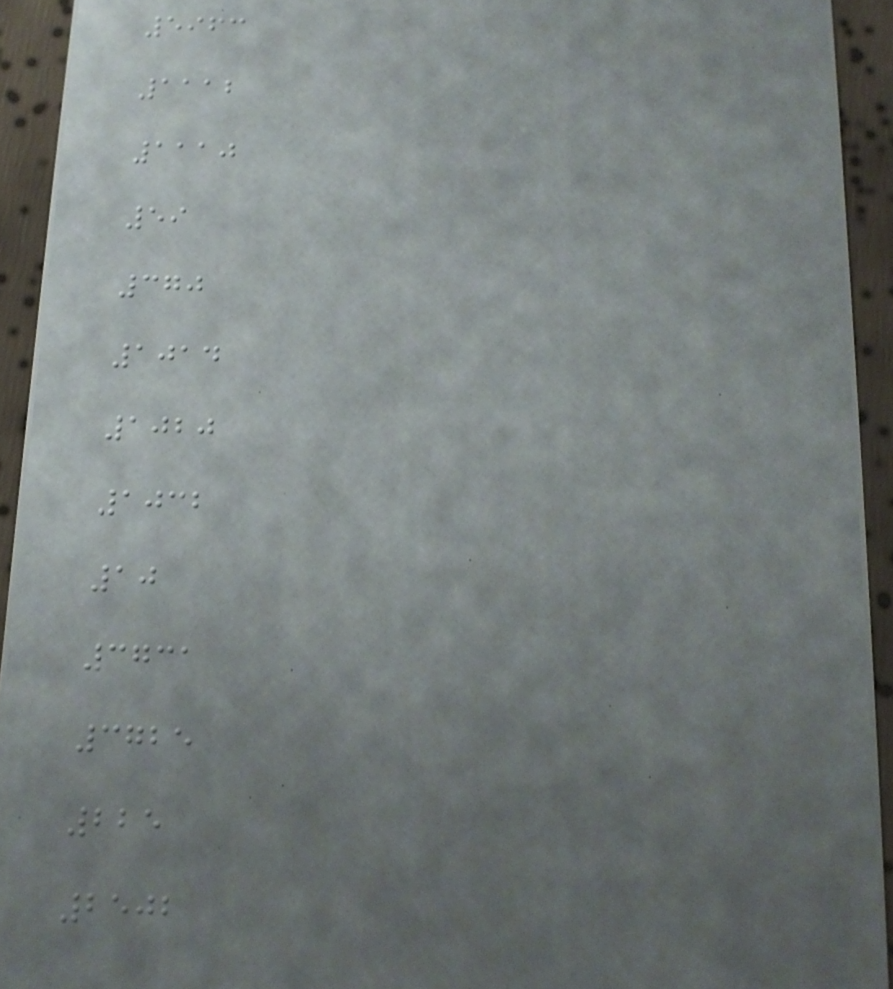5963
1112
1110
59
370
1014
1020
1032
10
3731
3725
225
2502
